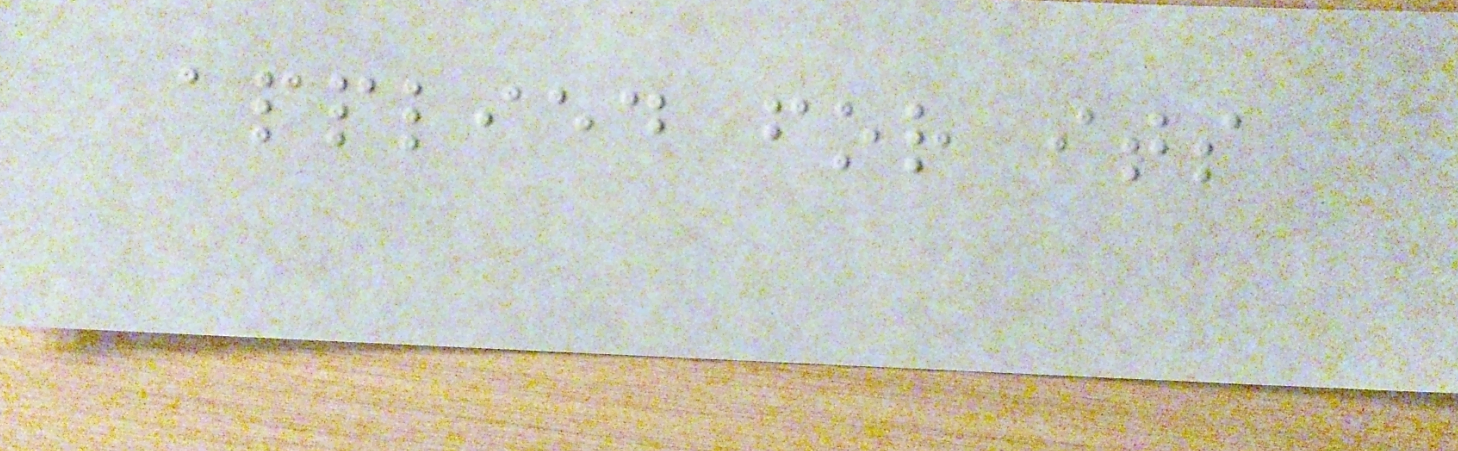applied for its
